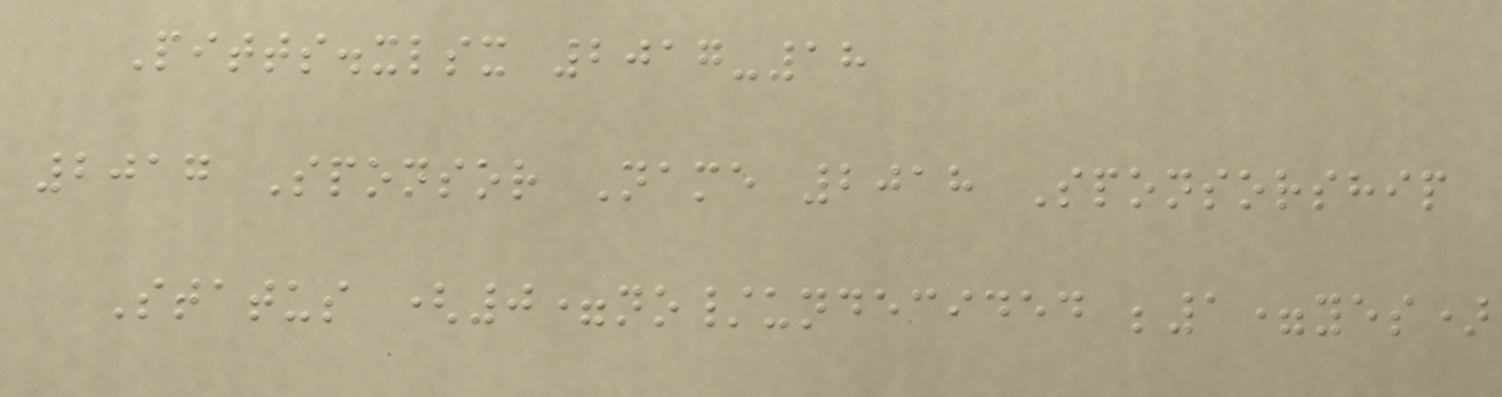Pitts.xlsx 2017-18
2017 Sponsor Name 2018 Sponsorship
Status (0=no/undecided ;1=yes)
